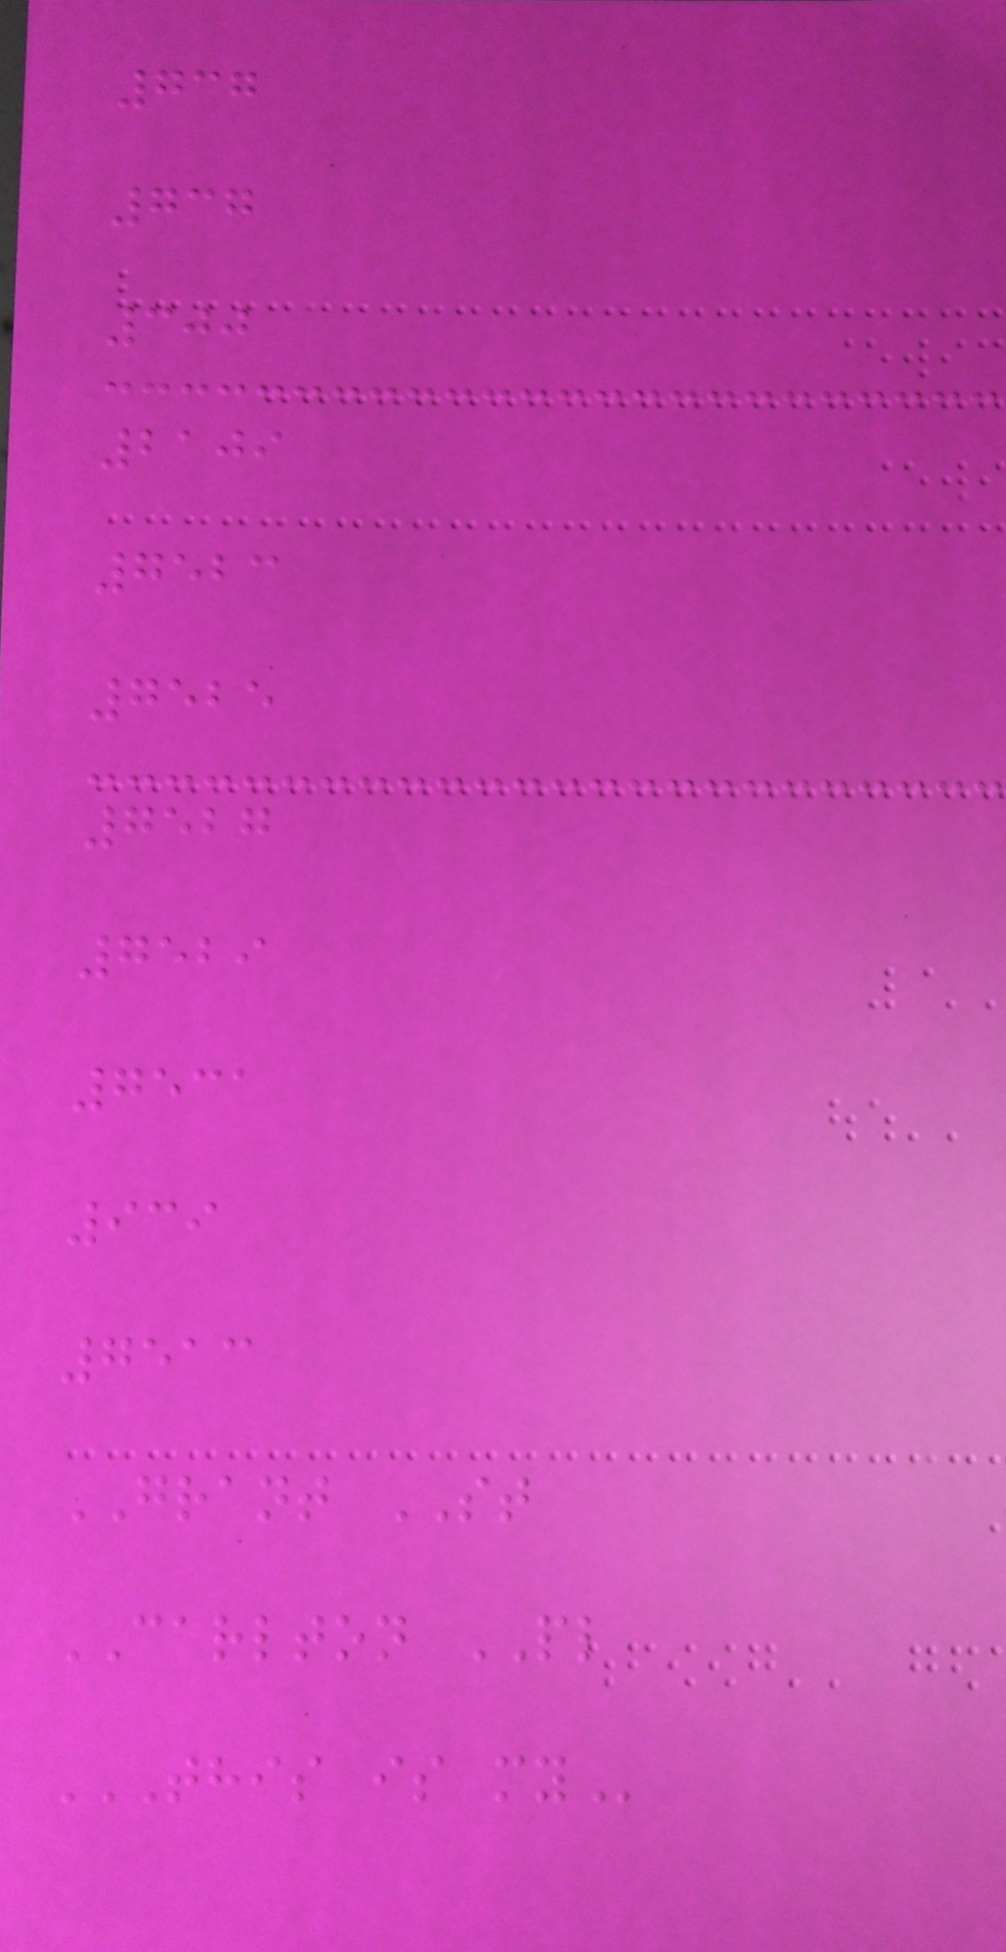737
737
300
2109
7523
7525
7527
7529
7531
939
7513
GRANT ST
CARLTON PL
THIS IS MY
